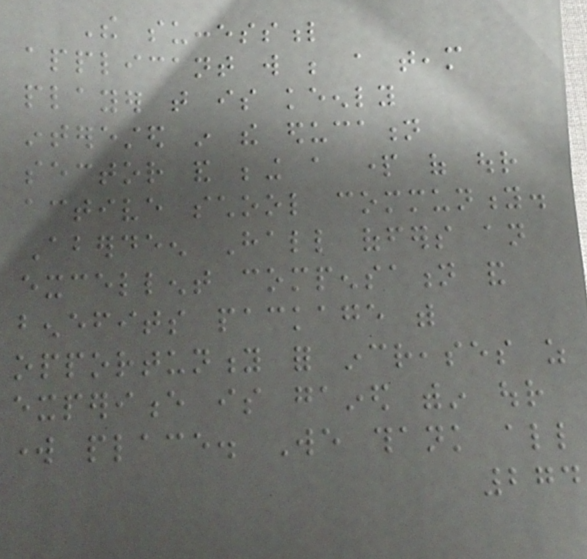The successful
applicant will be a team
player that is keenly
interested in the education
sector and being a part of our
active school community.
Aberdeen Hall offers an
excellent compensation and
benefits package with
opportunity for increases as
experience is gained within our
work place. We thank all
274
